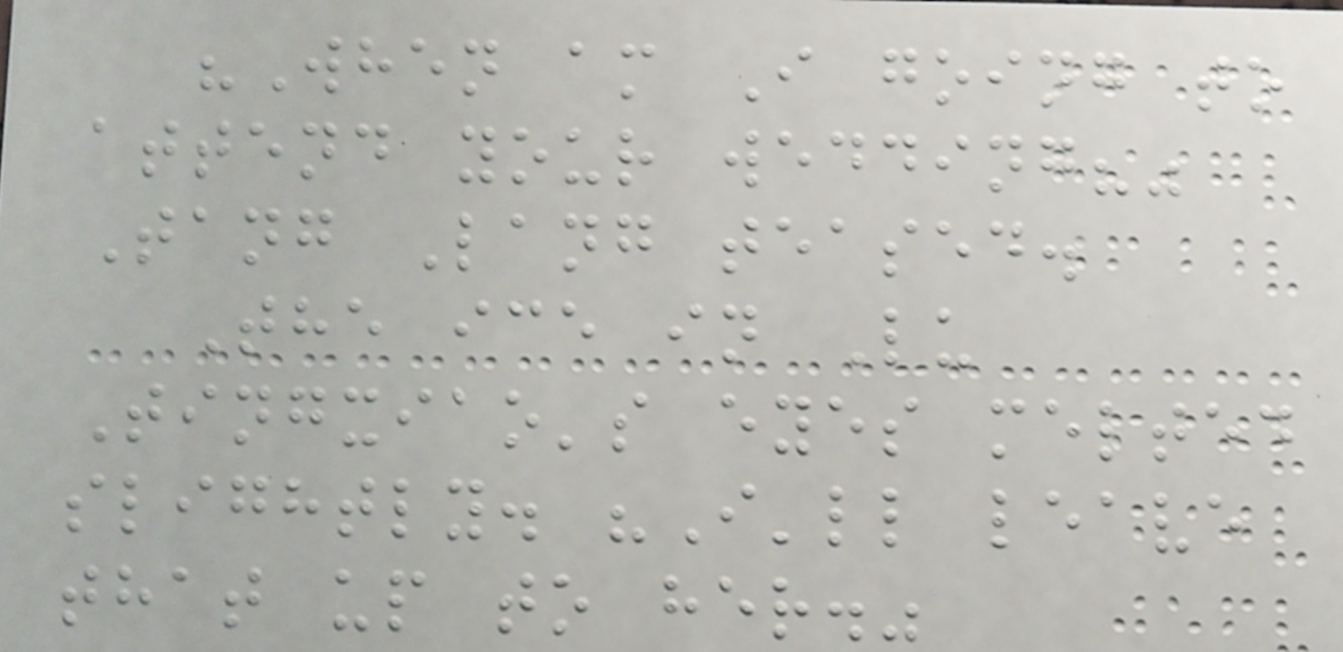"When am I going to
attend your wedding?"
Tang Lang teased.
The ice in Lu
Tingxiao's eyes melted
slightly. "I'll leave
that up to her."
